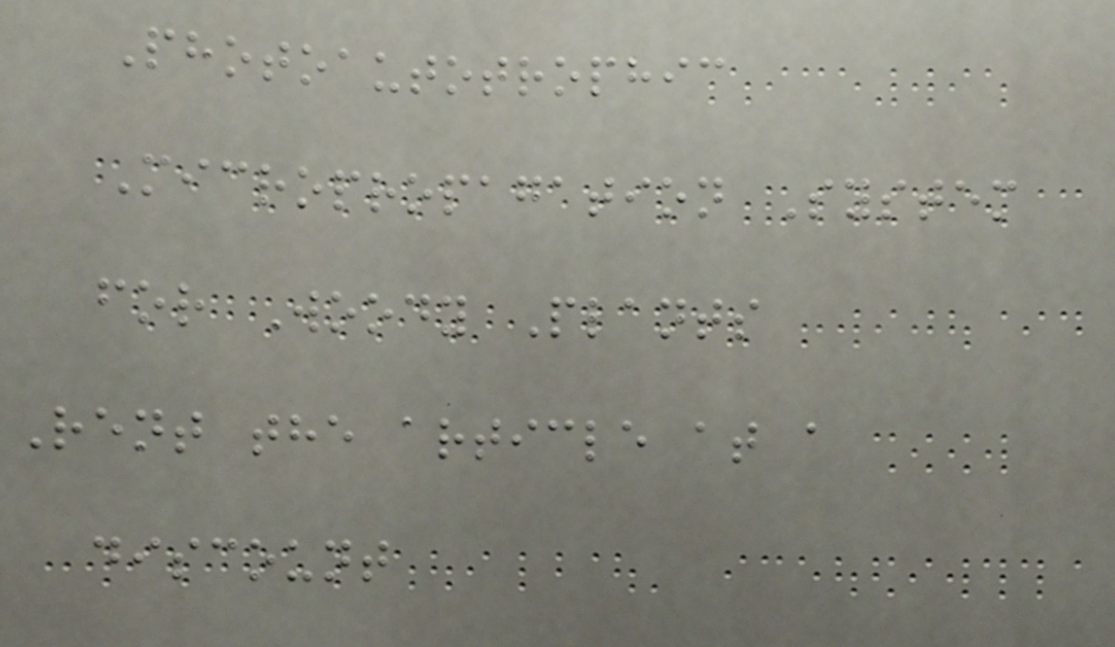Photoautotrophic
Micropropagation System
for Woody Plants
Rent the article at a
discount
